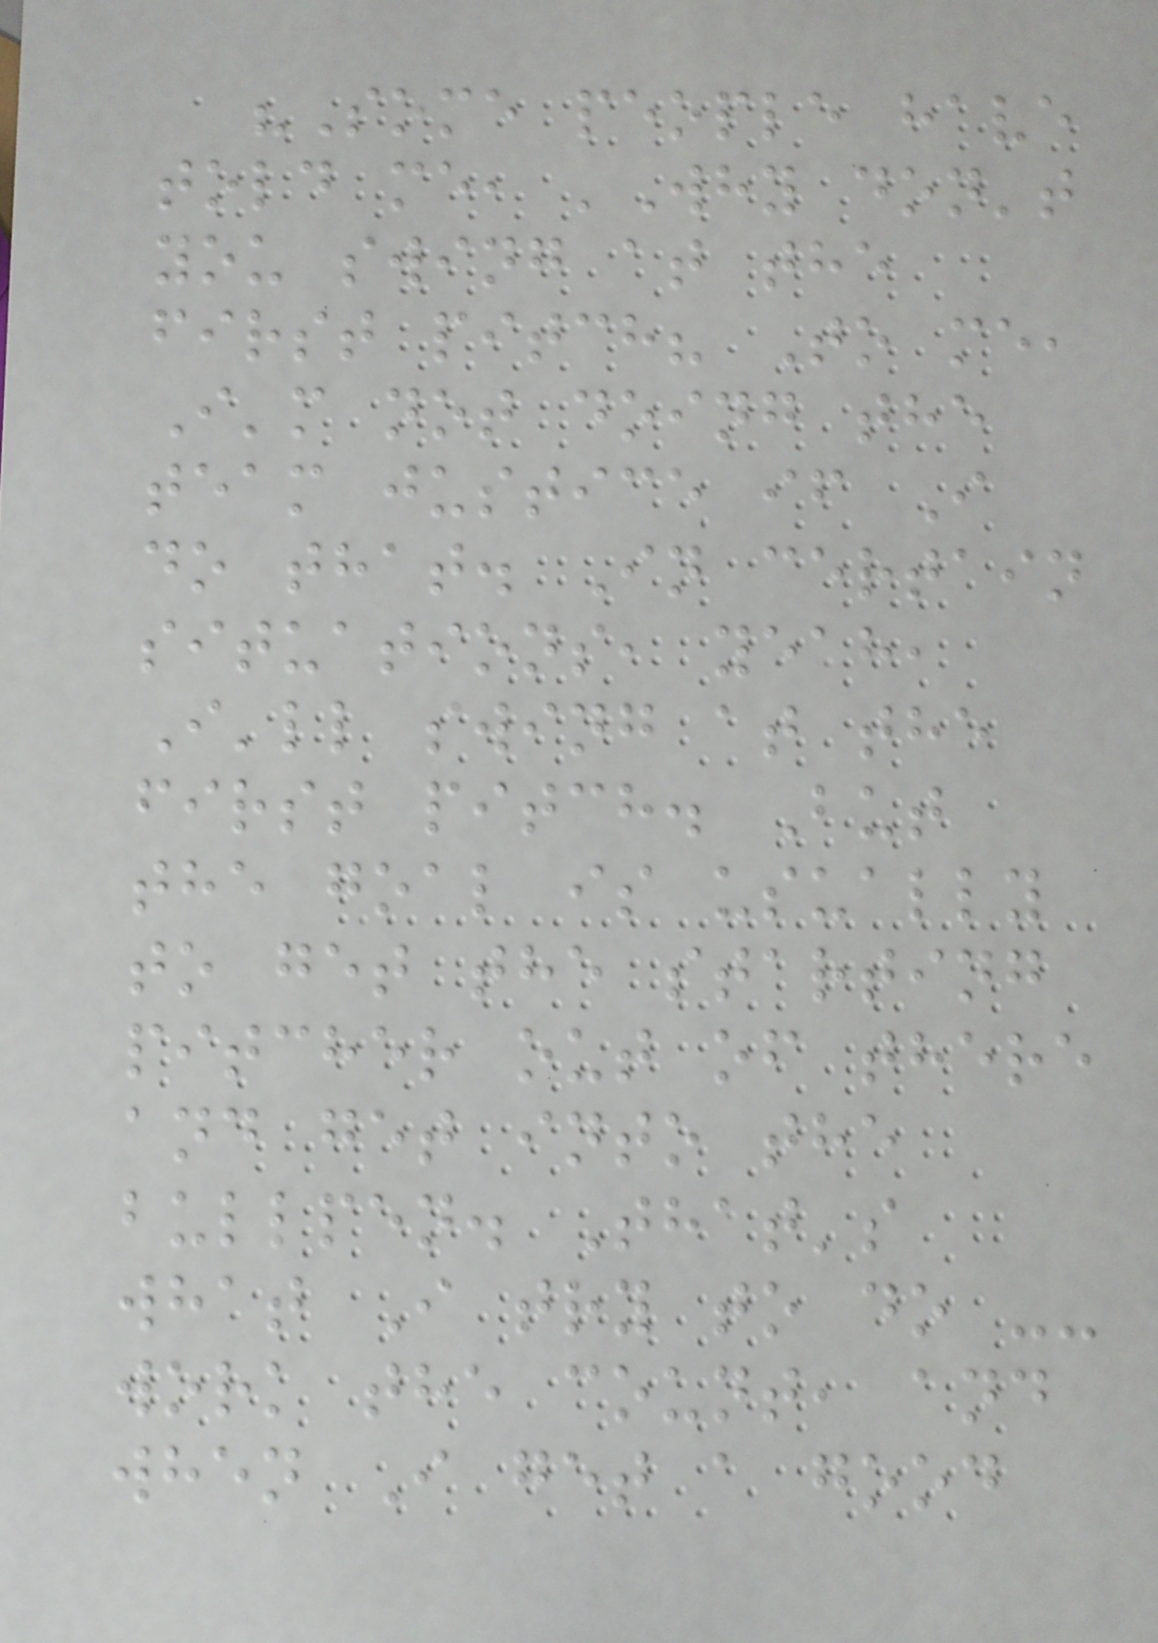"Some people have
told me, 'Why don't
you swing at the
first pitch? To me,
I'm not doing the
team justice if I
do that. In certain
situations, yeah,
I'll swing at the
first pitch. But
the goal is usually
to get the starting
pitcher out of there
and get into the
bullpen. That's
what I try to do --
work the count, and
when I get a good
